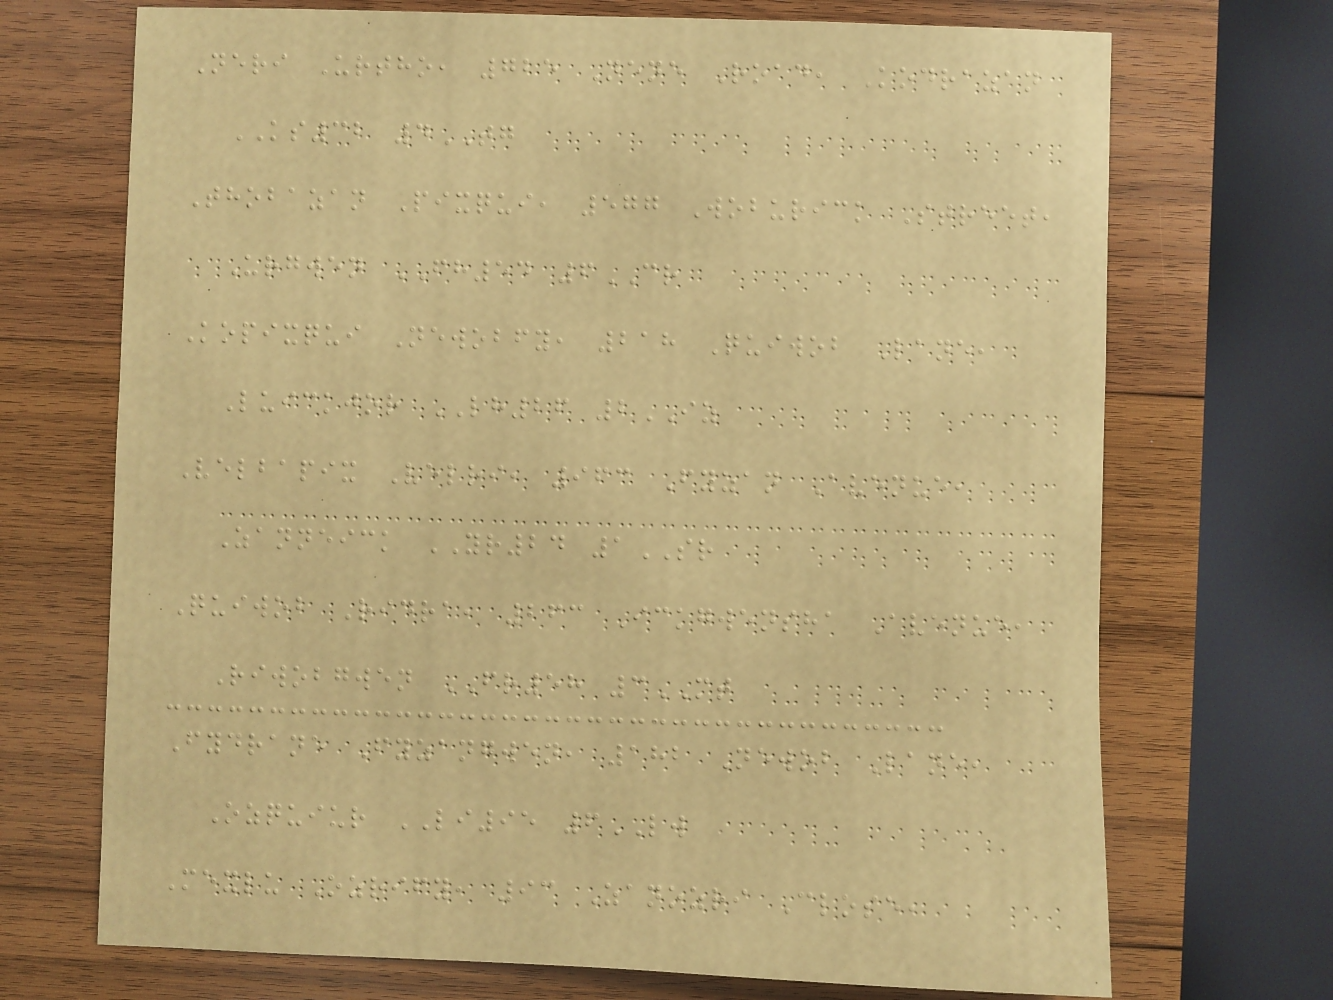Neri Urtho, 725 Nene Road, Kodrazan
KS32 4TG
Thobazan Pixqui, 577 Woburick Street,
Urgwen FH54 6CR
Kopixqui Newobfy, 218 Quiwob Lane,
Luickjor LH26 2IZ
Velbapix Velri, 963 Fyzan Avenue,
Zanneick YR24 1SR
Quiwob Ridra, 263 Ickgwensha Avenue,
Riwobgwen FR58 3MT
Fydrane Fyzangwen, 182 Newob Lane,
Ozquiur LI95 6LW
Mexlu Ozrify, 93 Zanozri Close,
